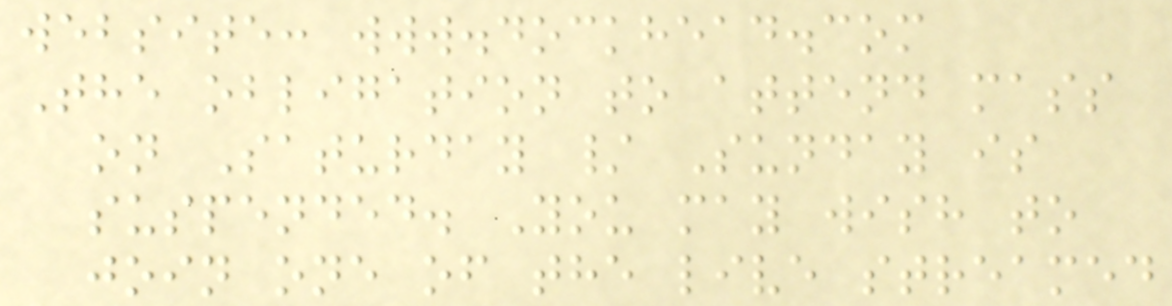website: www.dockhead.com
The obligation to attend mass
on Saturday / Sunday is
suspended. You may wish to
join one of the live streamed
